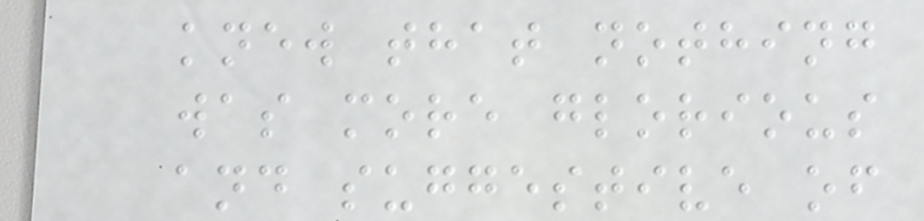knew that nothing
was more glorious
and suggestive of
